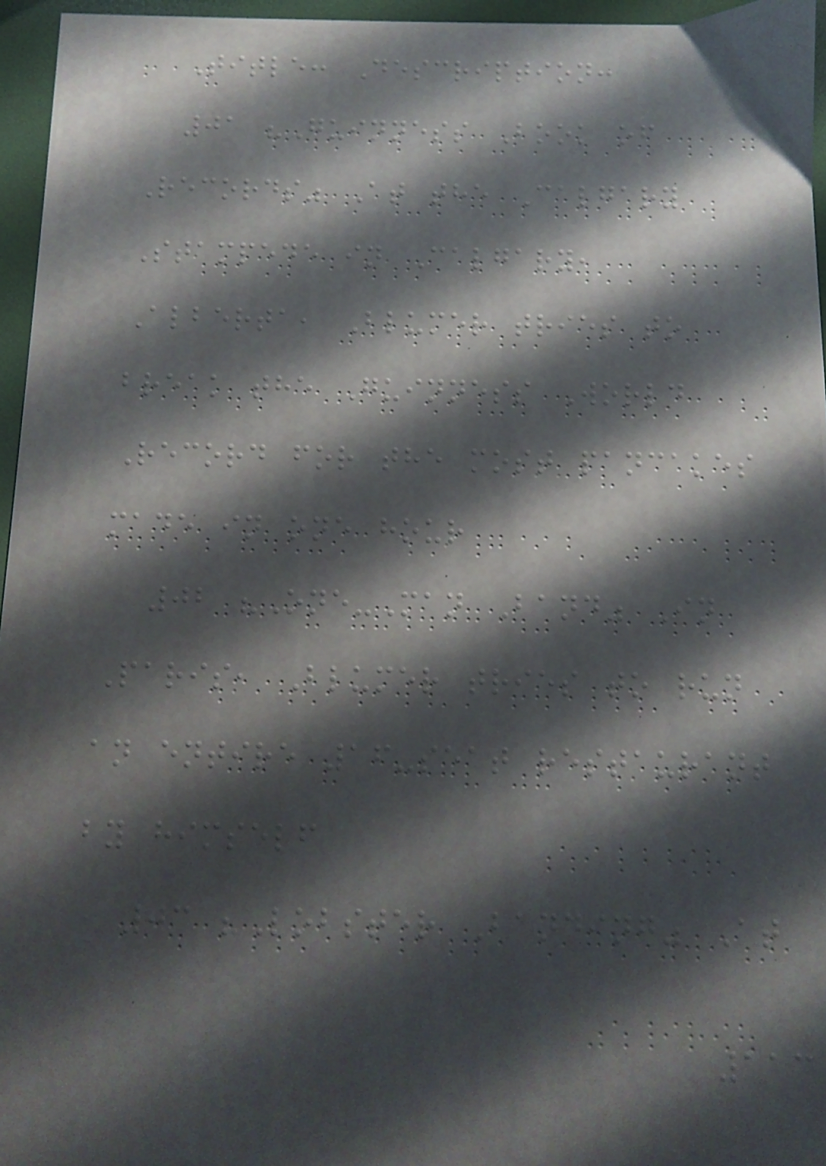Title: Description:
01 "Guinness Book of
Records" At the Calgary
Stampede in Calgary,
Alberta, Blumer tries to
break the Guinness World
Record for the most pancakes
made in one hour
02 "One-Man Band" In
Paris, Blumer tries to run
an entire 16-seat restaurant
by himself
03 "Lobster Banding" At
113
